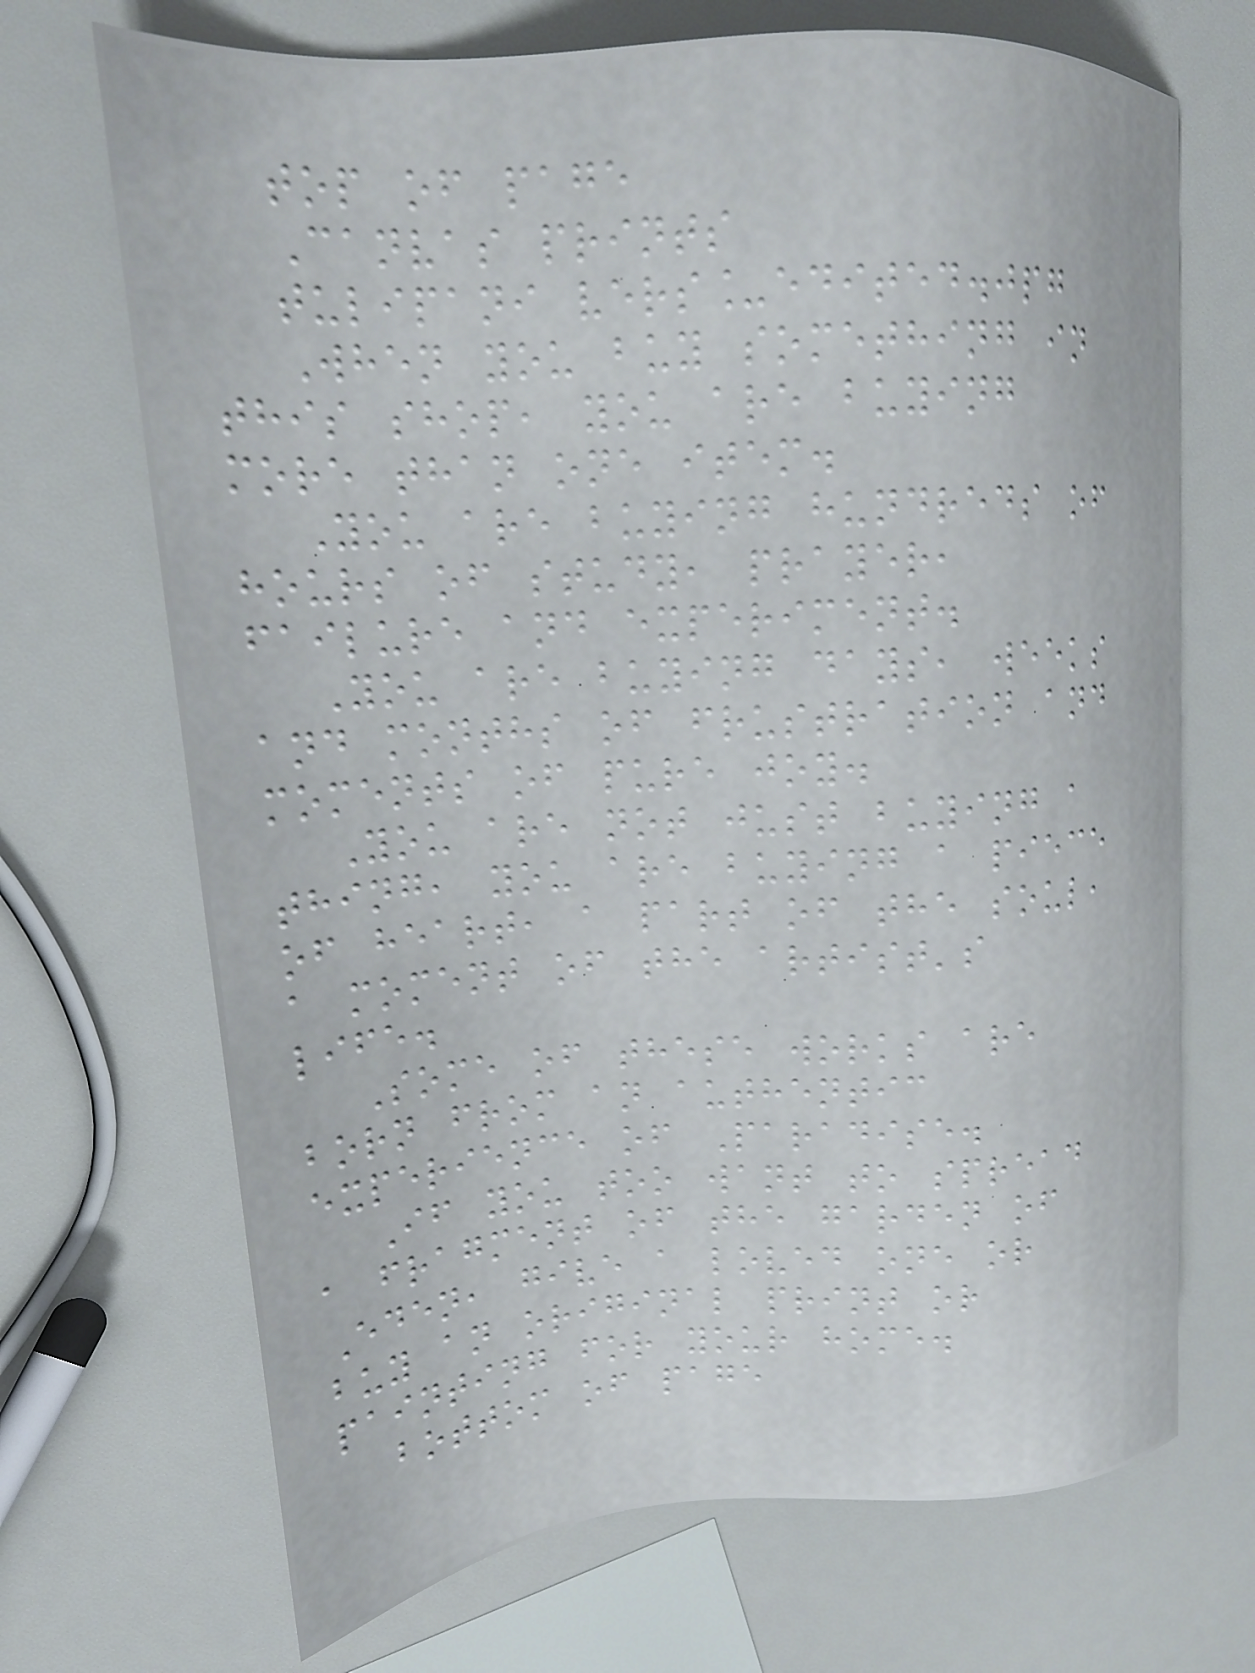top of page
Canvas prints
tulipani vers_edited.jpg
When you buy something in
this shop, you are buying
more than one item.
You are buying hundreds of
hours of study, prayer,
failure and experiment.
You are buying days, weeks
and months of frustration and
moments of pure joy.
You are not just buying a
thing, you are buying a piece
of heart, a part of the soul,
a moment of the artist's
life.
Some of these works are
born from an authentic
experience of Paradise.
If you too want to spread
a fragment of the garden of
Eden, give a loved one or
buy an original print or
painting for your home.
bottom of page
